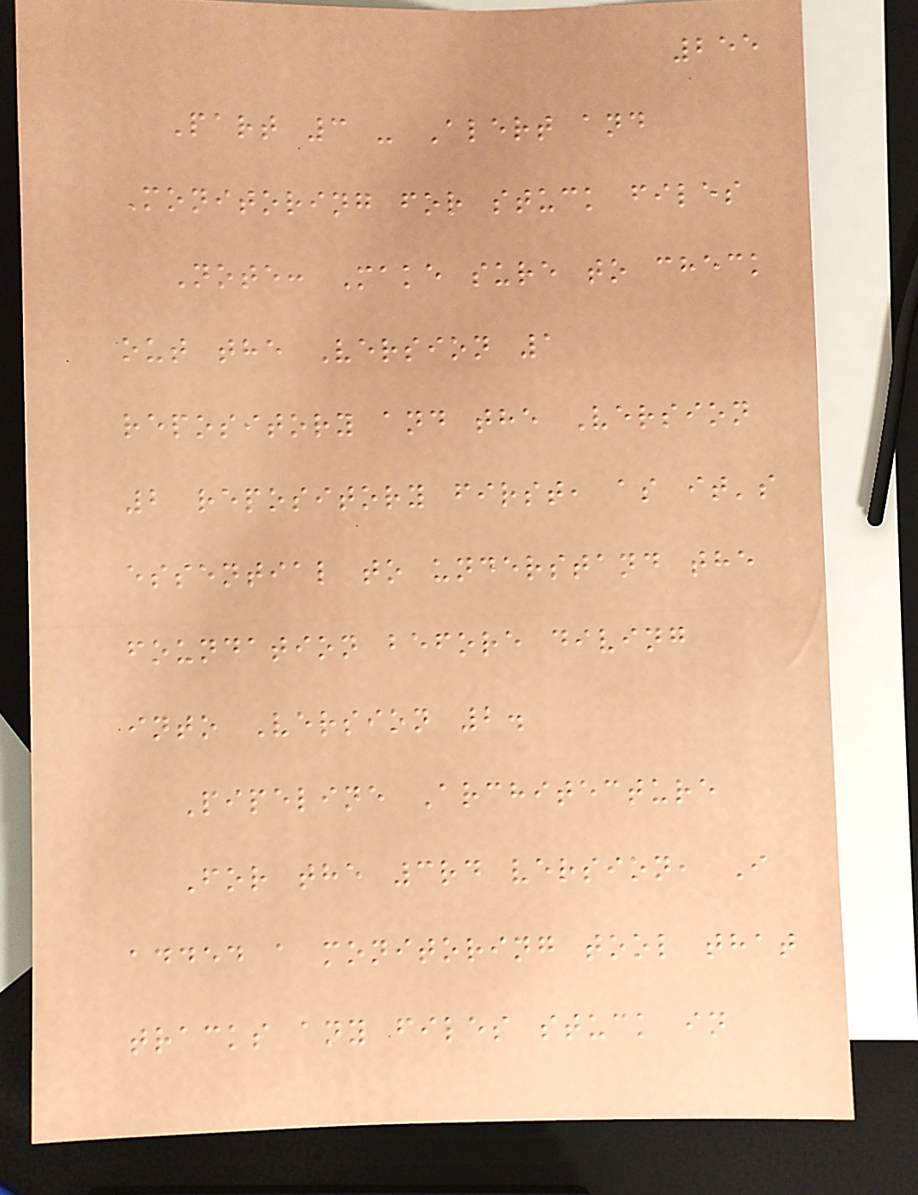255
Part 3 - Alert and
Monitoring for stuck files
Note: Make sure to check
out the Version 1
repository and the Version
2 repository first, as it's
essential to understand the
foundation before diving
into Version 2.
Pipeline Architecture
For the 3rd version, I
added a monitoring tool that
tracks any files stuck in
